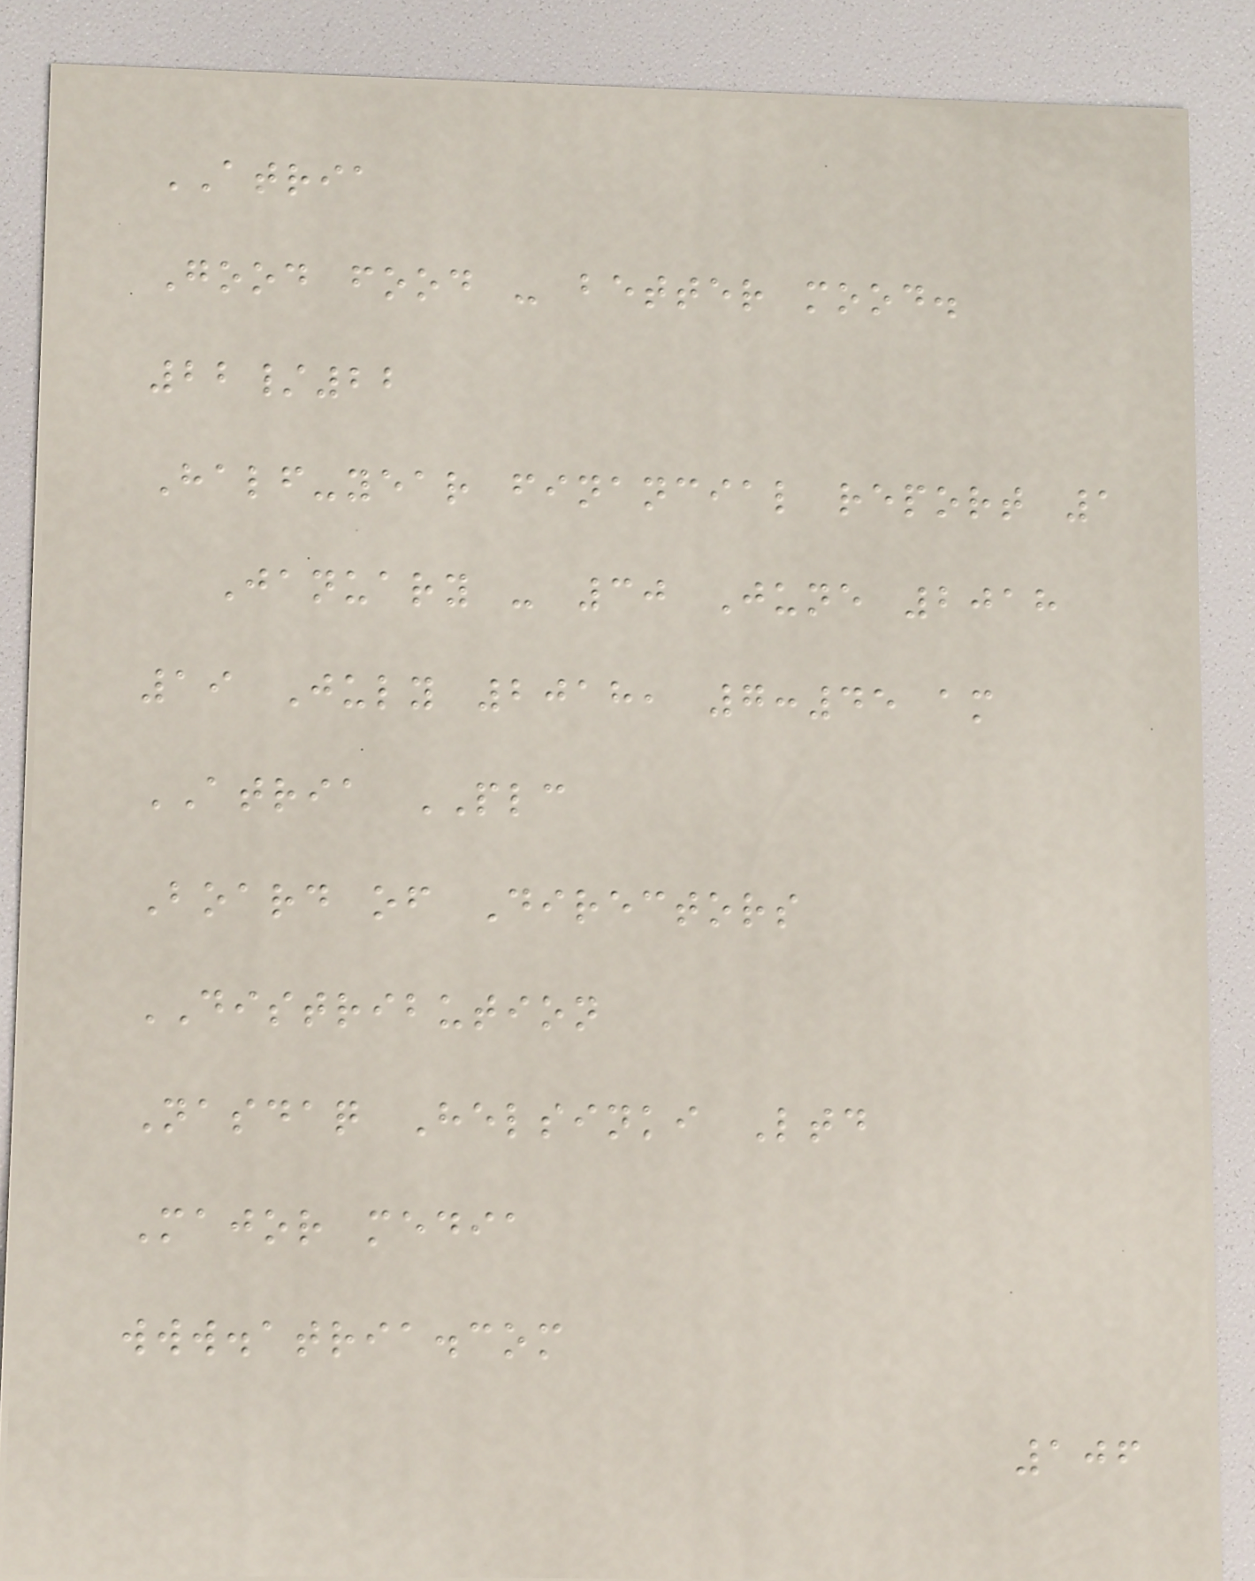ATRIA
Good food - better mood.
22/22
Half-year financial report 1
January - 30 June 2018
19 July 2018, 7:45 am
ATRIA PLC
Board of Directors
DISTRIBUTION
Nasdaq Helsinki Ltd
Major media
www.atria.com
106
